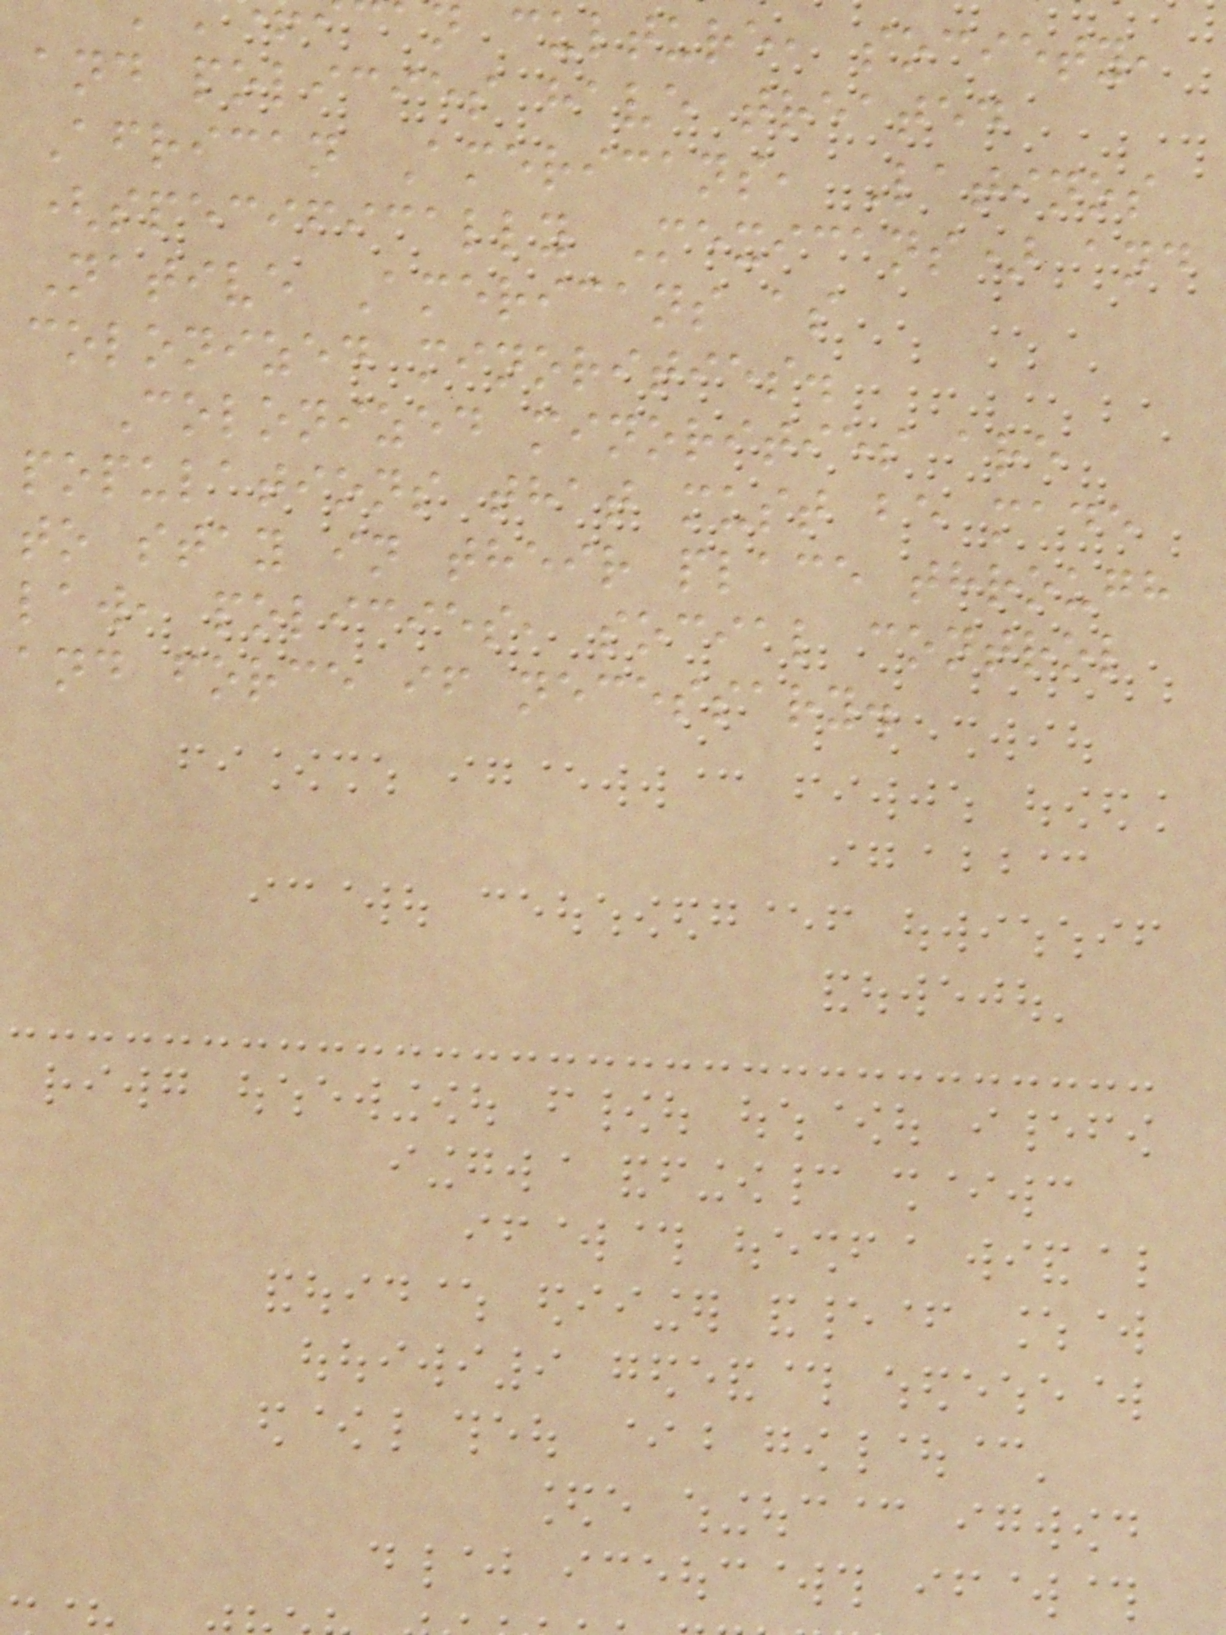n culture, society,
and policies have treated
African Americans, Latinos
(specifically Mexicans) and
Native Americans as
colonized minorities.
Colonized minorities are
populations that must be made
to stay in their place through
law, policies, social control
and force if necessary.
